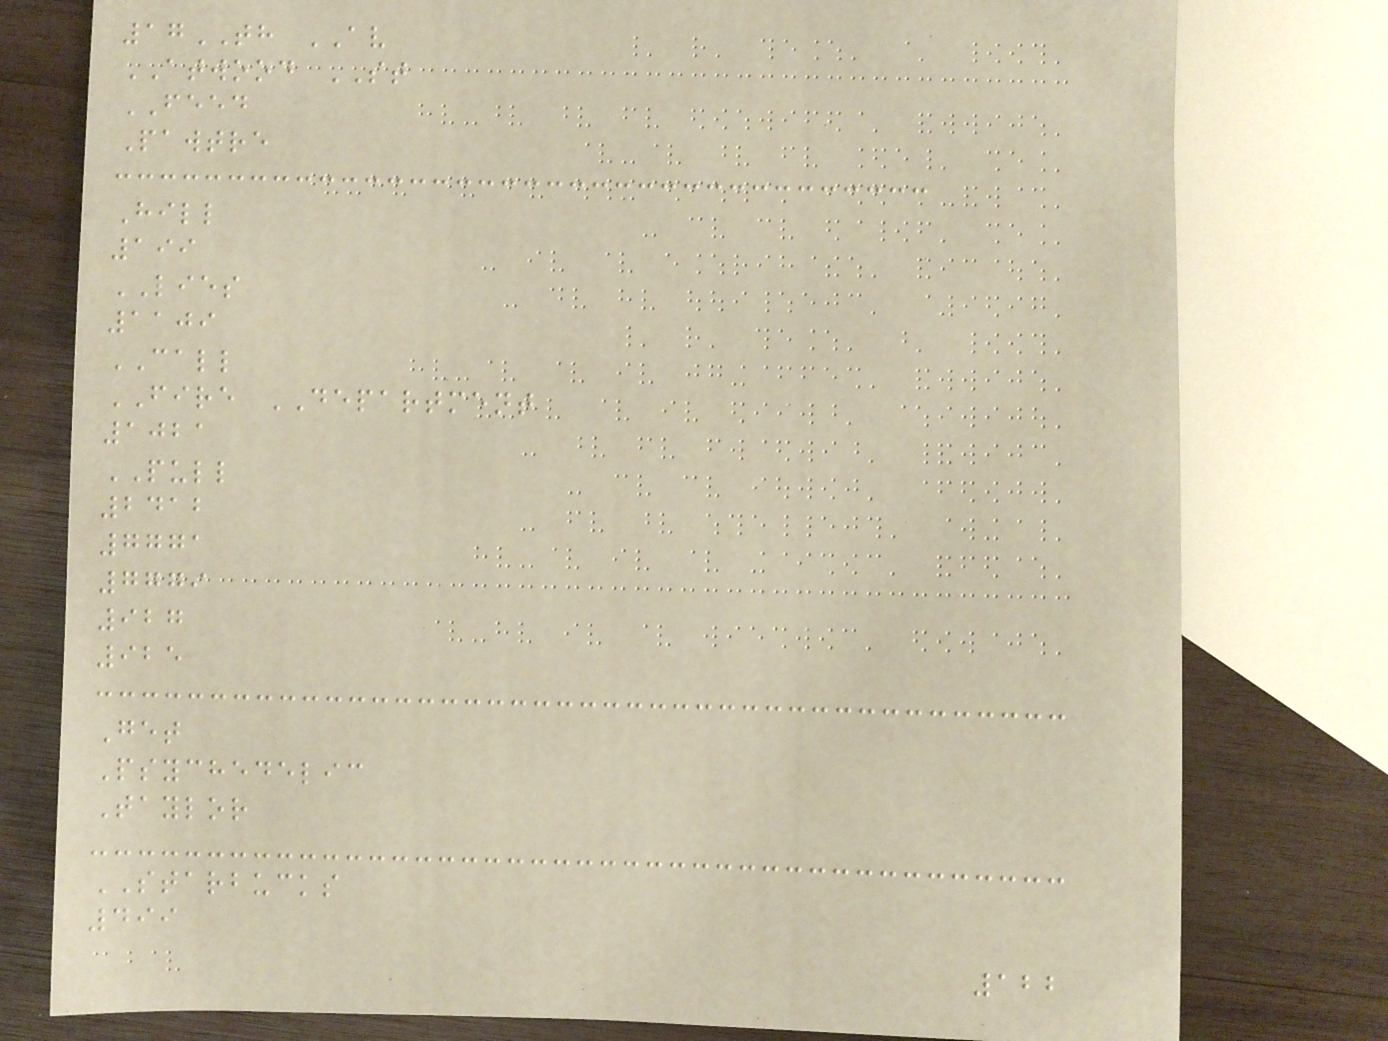17TH AV
ATWOOD ST
FEED
Pawtre
Hill
199
LIES
1109
CALL
FIRE DEPARTMENT
1021
PULL
2412
7771
7779
927
925
Get
Psychedelic
Taylor
STARBUCKS
499
122
